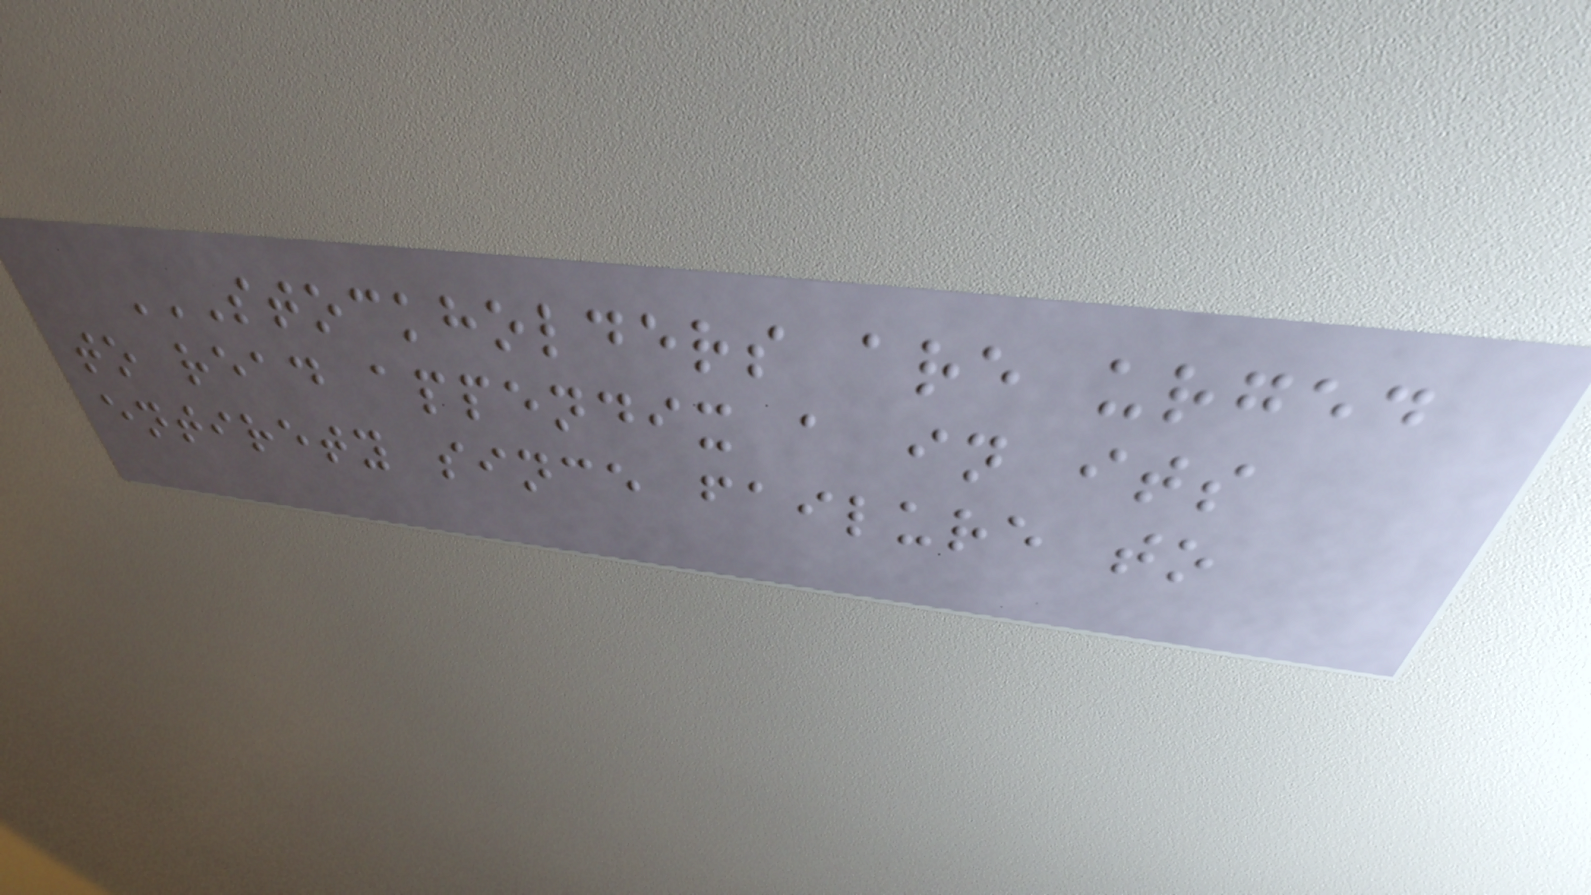STOCKHOLDERS ARE URGED
TO READ APPENDIX A IN ITS
ENTIRETY SINCE FAILURE TO
